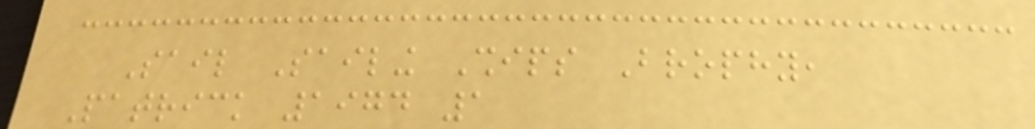Sail Sailing Ships Brophy,
Patrick 1974 1
